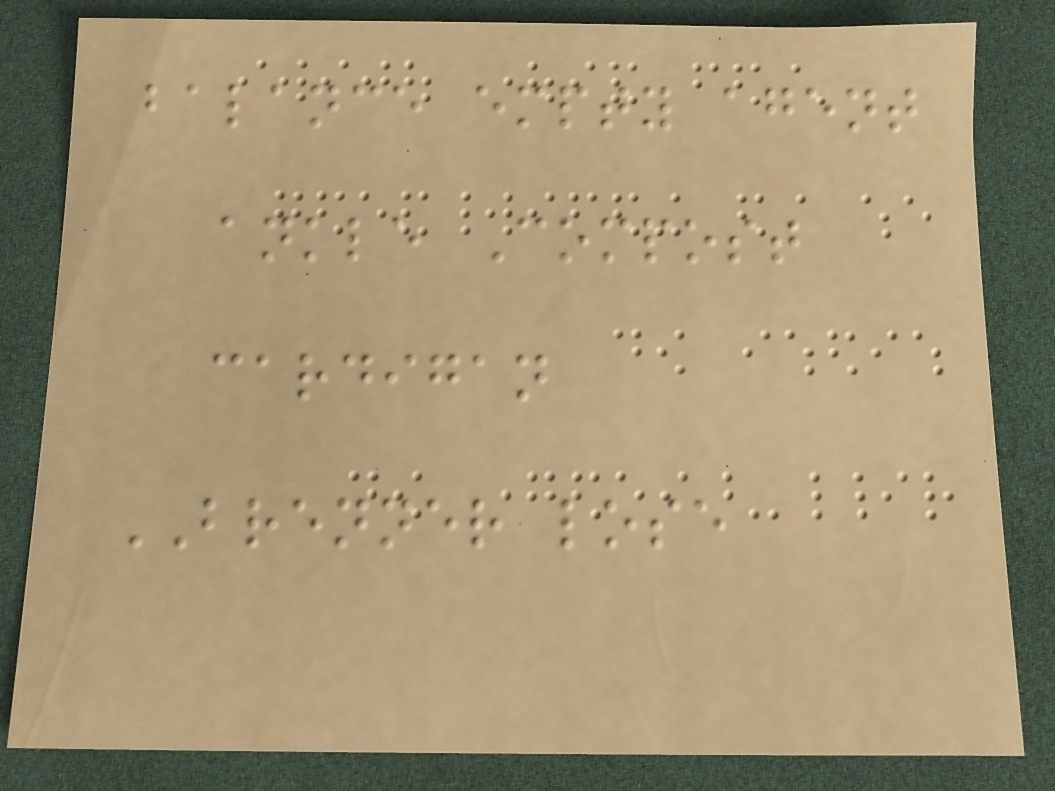balance empty agent
ankle Compost
cardigan
BRENNER lose
